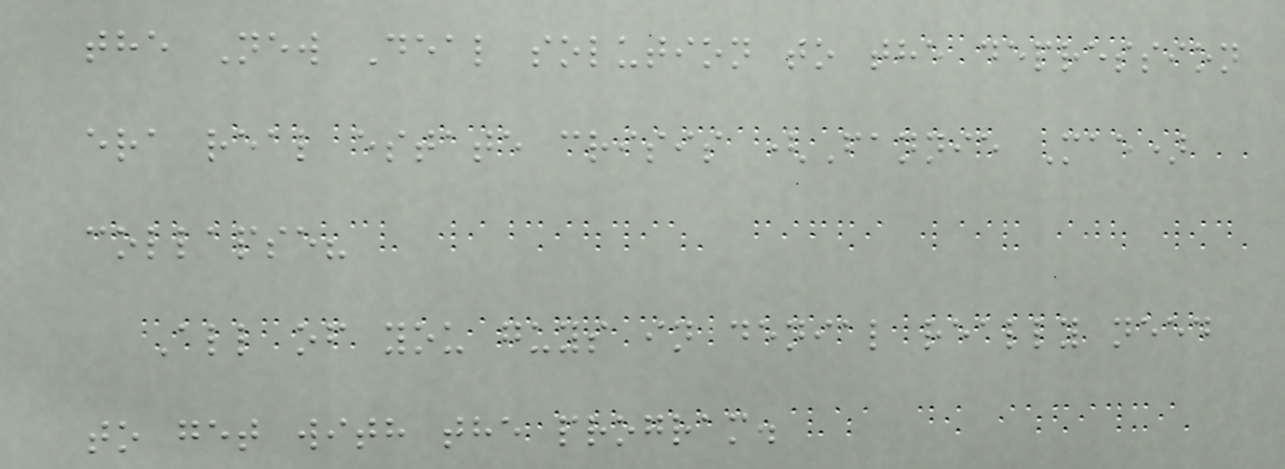the New Deal solution to the depression
era real estate crisis (Fannie Mae)
collapse?
All of you guys in denial really need
to get with the program.
